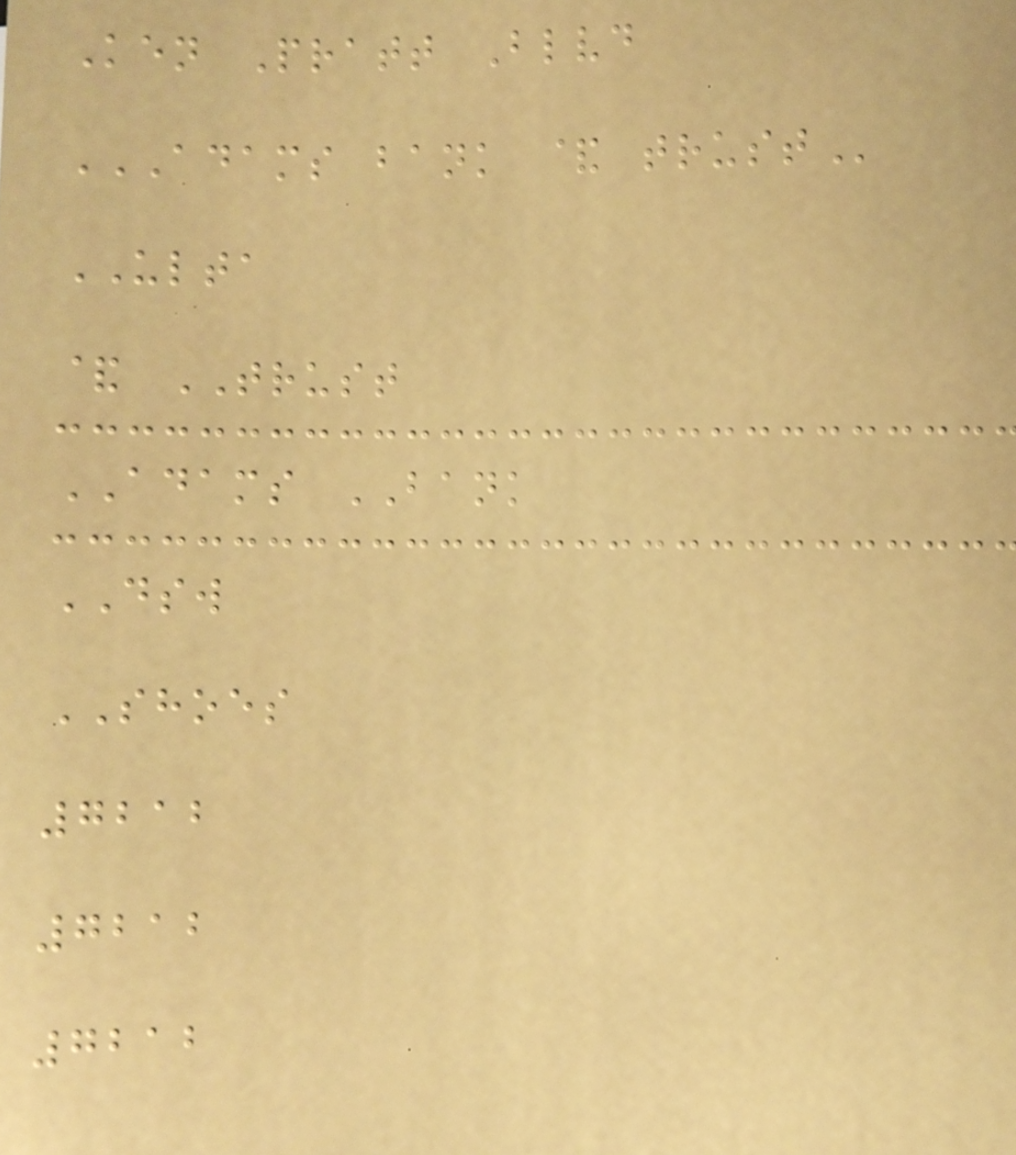Ken Pratt Blvd
ADAMS BANK & TRUST
ULTA
& TRUST
ADAMS BANK
DSW
SHOES
7212
7212
7212
